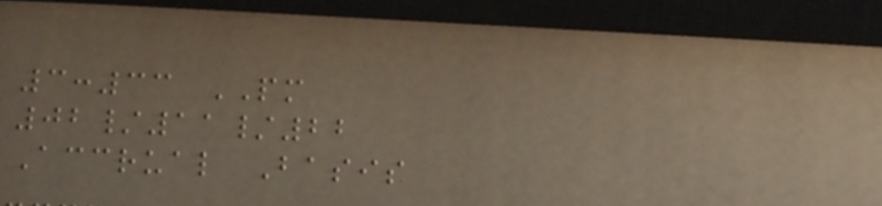3:33 PM
02/11/22
Accrual Basis
